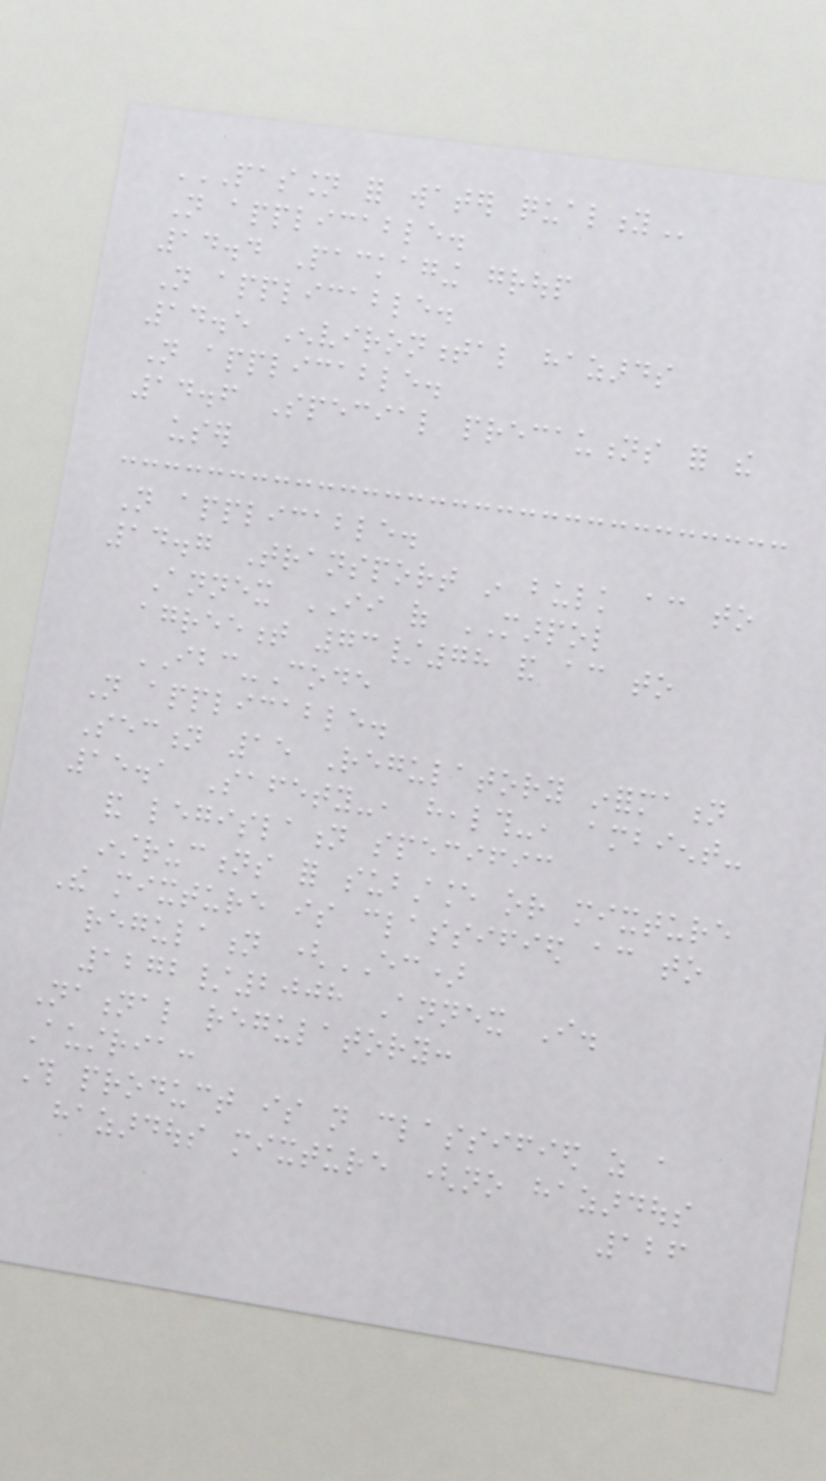PASSION FOR WATER QUALITY
Not applicable.
14.4 Packaging group
Not applicable.
14.5 Environmental hazards
Not applicable.
14.6 Special precautions for the
user
Not applicable.
14.7 Transport in bulk according to
Annex II of MARPOL
agreement 73/78 and according to
IBC-Code
Not applicable.
Section 15 Regulatory information
15.1 Safety-, health-, ambient-
and legislation specific
instructions for substance or mixture
The mixture is classified according to
regulation (EC)
1272/2008 Annex I.
National regulatory:
Austria:
This product is not classified as a
hazardous mixture (no hazardous
126
